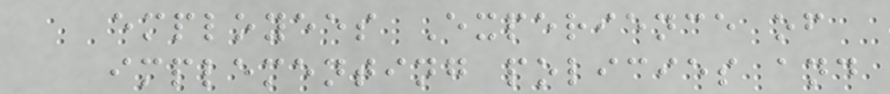employees Experience of
implementing policies and
